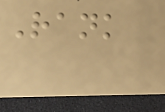Rank
